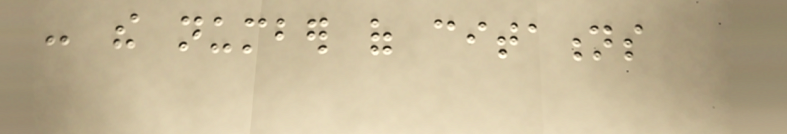- the number of citations
